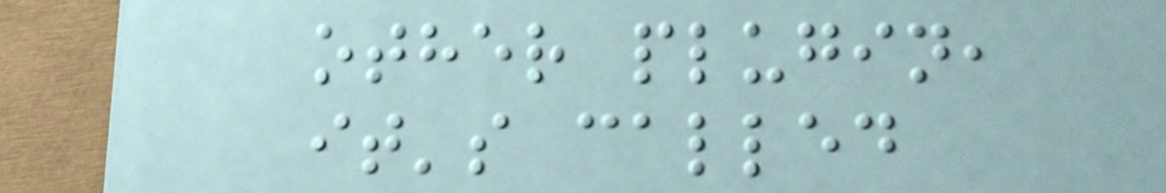other plugin,
it's called
